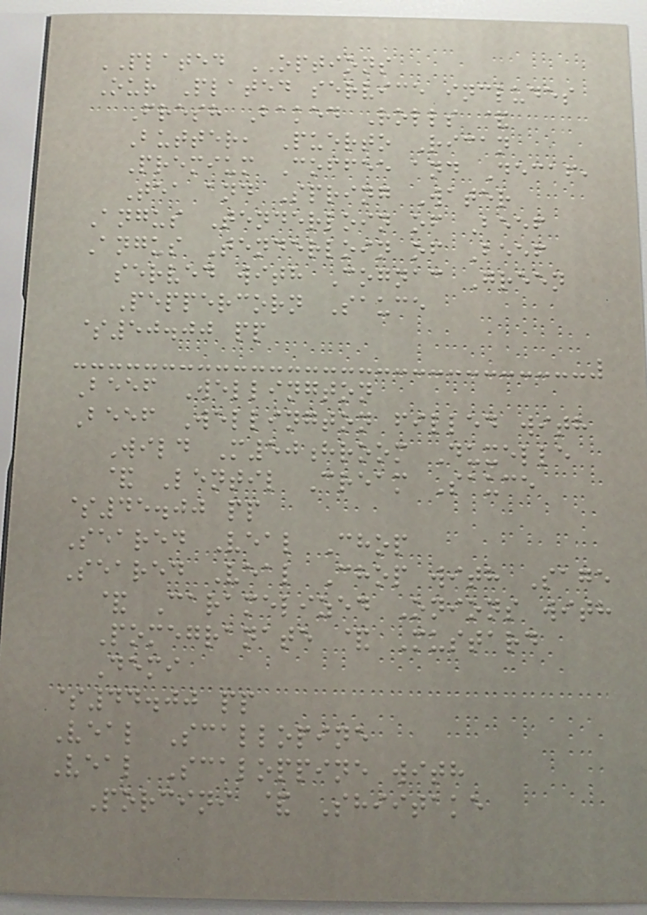PLATED OPTIONS
Our Plated service includes
Fresh Baked Rolls &
Butter, Puerto Rican
Premium Coffee and Decaf,
Tea and Spring Water
Angus Tenderloin of Beef
Angus Tenderloin of Beef
served with Cognac Green
Peppercorn Sauce
$50.00 pp
Beef Wellington
Beef Wellington filled with
Wild M50hroom Duxelle
& Lentil Cream Sauce
$45.00 pp
Seared Veal Chop
Seared Veal Chop with Sage
& Caramelized Onions with
Pomegranate & Mustard
Demi
$44.00 pp
Veal Scallopine
Veal Scaloppine with
Porcini & Shiitake
